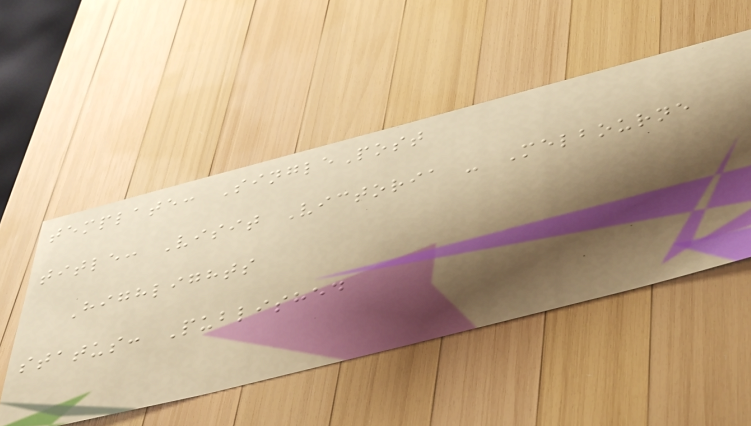template: SinglePost
title: Visit Victoria - Melbourne
Highlights
status: Published
